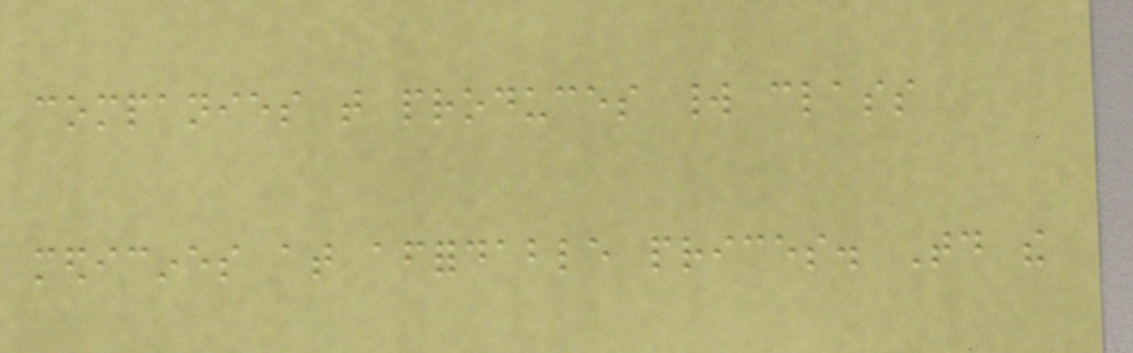companies that produces world class
medicines at affordable prices. Today the
